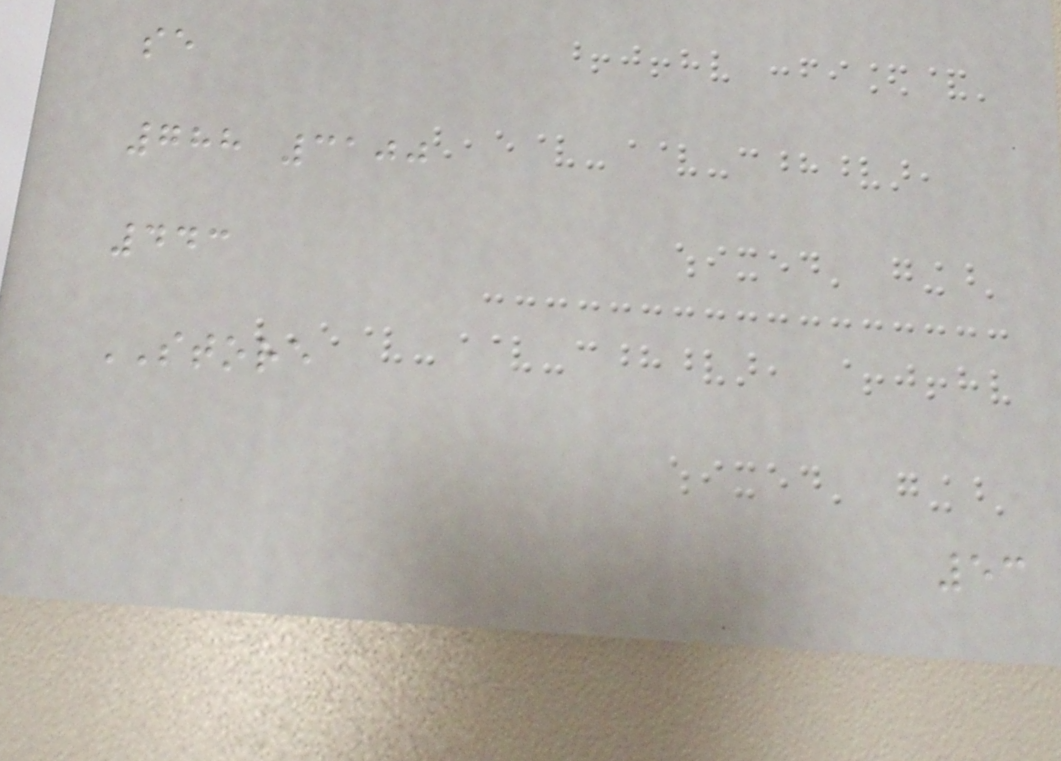se
788 3100
443
STORE
53
